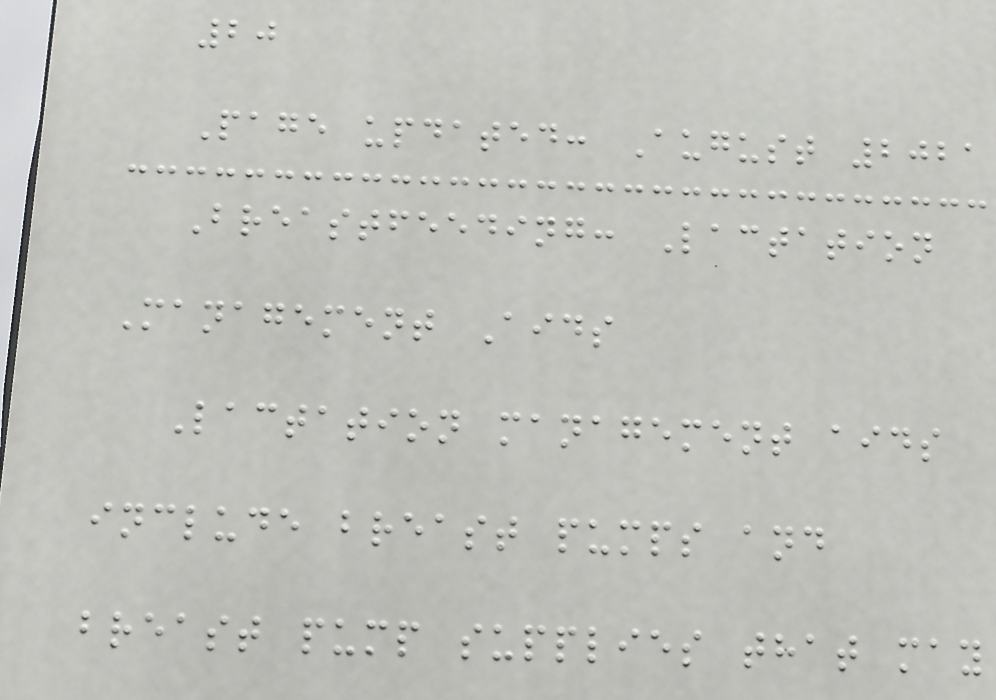20
Page updated: August 2021
Breastfeeding: Lactation
Management Aids
Lactation management aids
include breast pumps and
breast pump supplies that may
